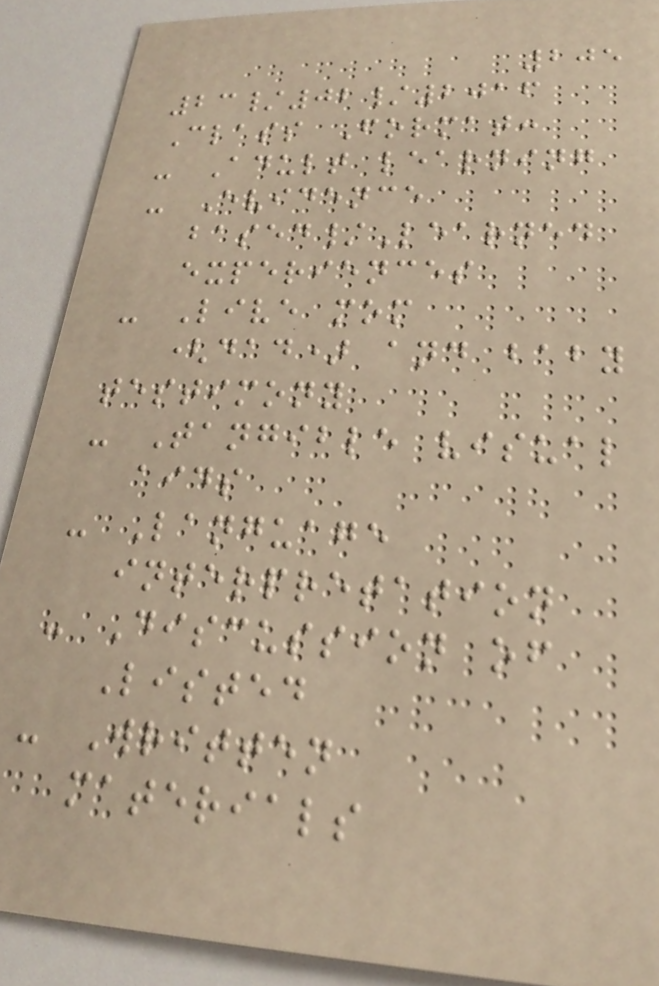205
23/02/2016
Class Format:
- Adult learning
- Evidence
based/Learned
experiences
- Live mom
(dad) and baby
testimony
- Tangible visual
aids
- Language
interpretation
- Discussion of
Listed
- Written
materials
